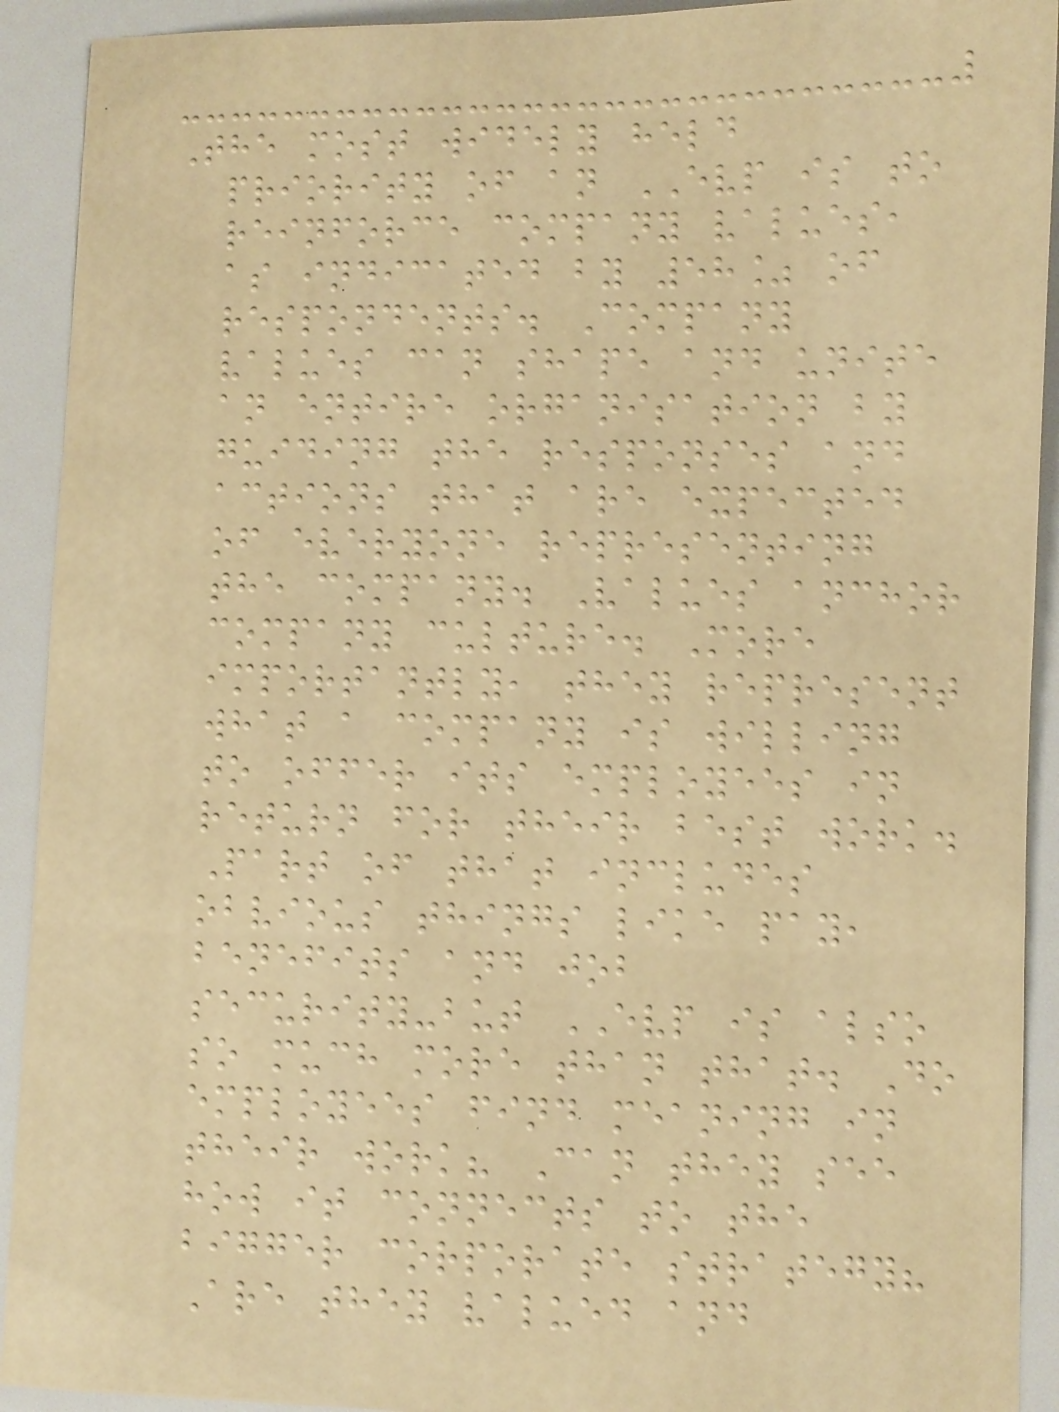The most widely held
priority of an EVP is to
reinforce company values,
as indicated by 58% of
respondents. Company
values can shape and unite
an entire organisation by
guiding the responses and
actions that are expected
of everyone representing
the company. Values anchor
company culture. More
importantly, they represent
what a company is willing
to offer its employees in
return for their best work.
Part of that includes
obvious things like pay,
benefits and job
security-but EVP is also
so much more than that. Do
employees find meaning in
their work? Can they see
how it connects to the
bigger corporate strategy?
Are they valued and
